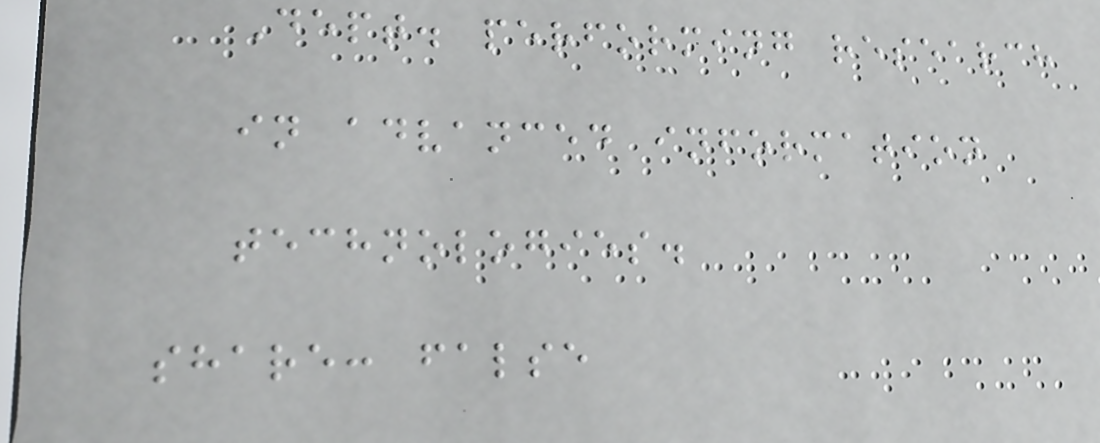Dept. performing research
in advanced information
technologies.
share: false
